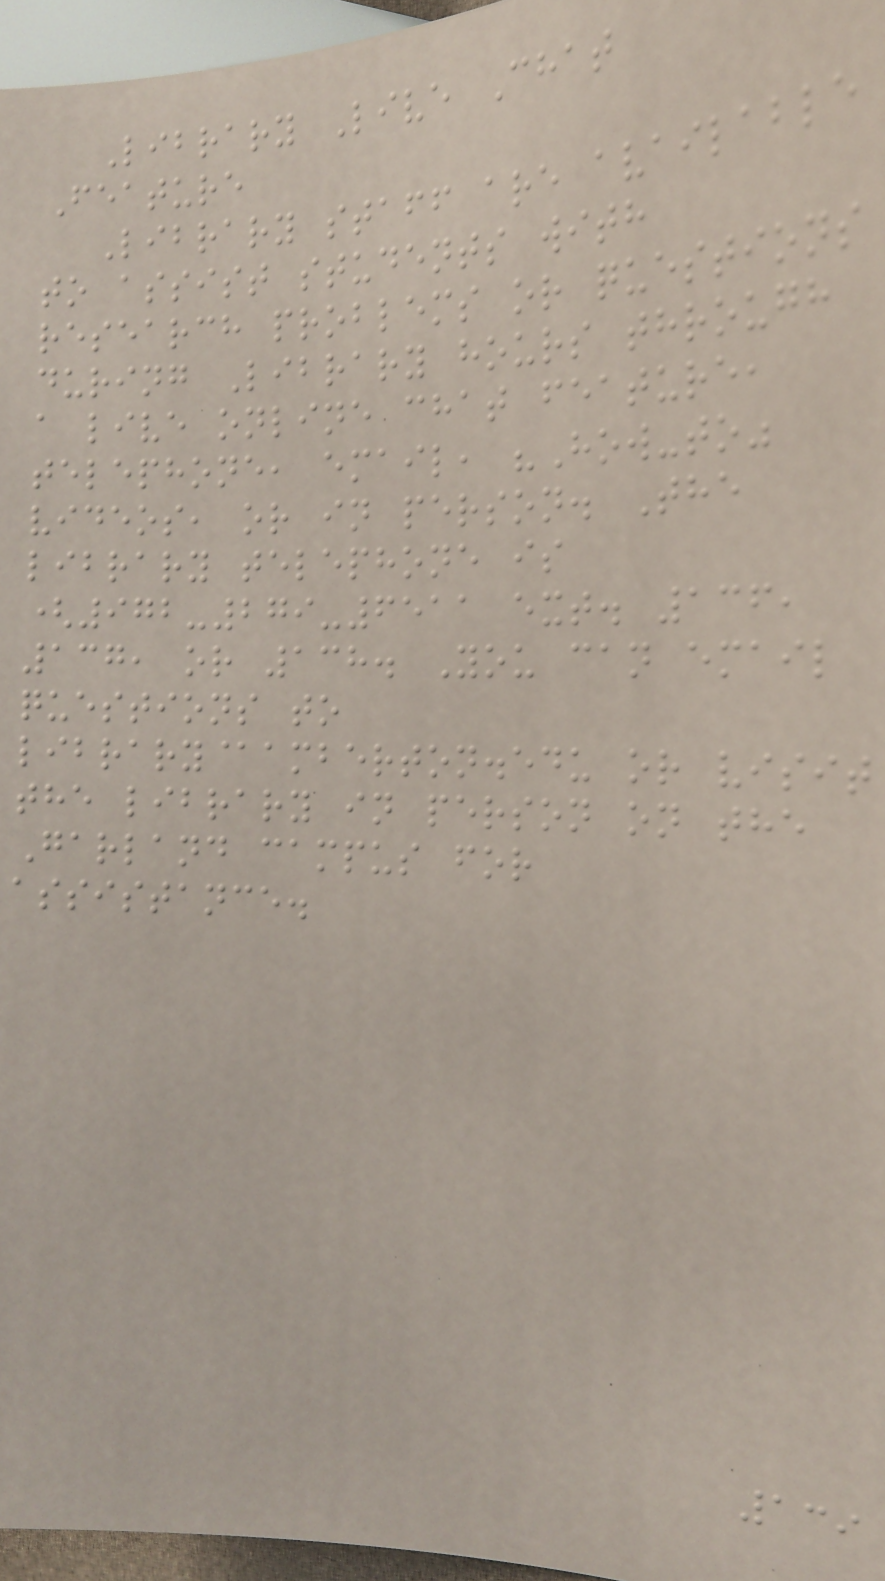Library Live Chat
Feature
Library staff are available
to assist students with
research problems or questions
during Library hours through
a live online chat feature,
telephone, email, "How-to"
videos, or in person. The
library telephone is
(972-279-6511 ext. 136,
137, or 138. You can email
questions to
library@amberton.edu or visit
the library in person on the
Garland campus for
assistance.
139
